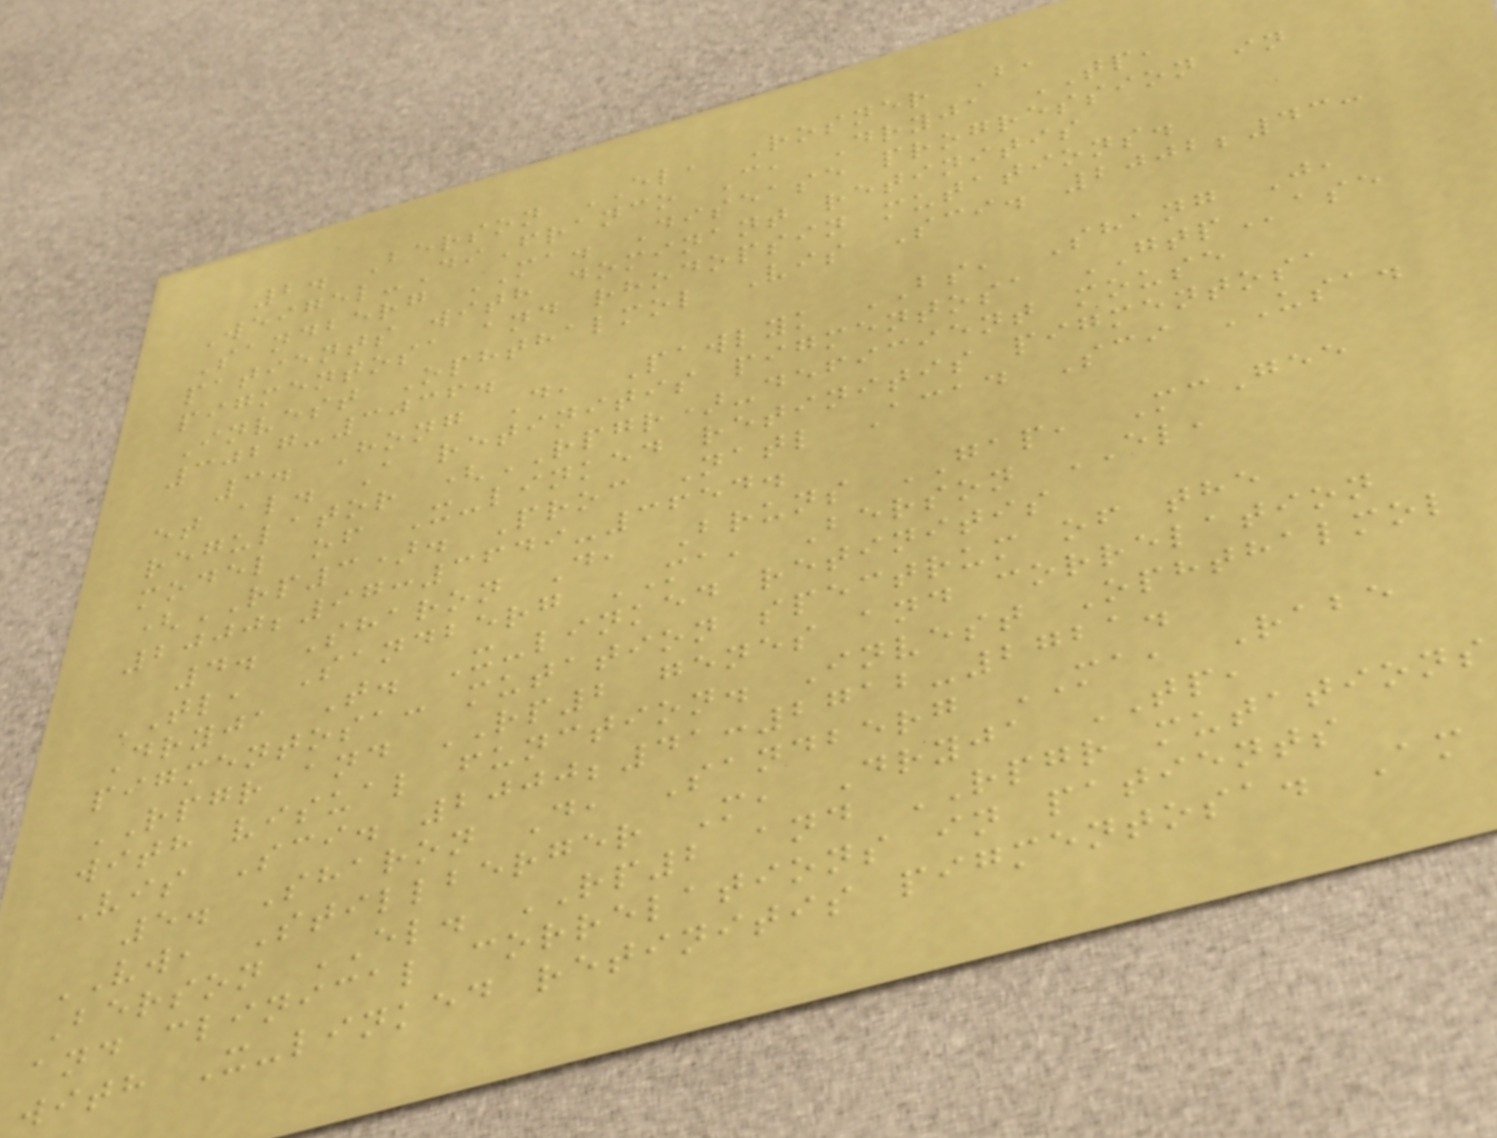2. Berson EL, Rosner B,
Weigel-DiFranco C, Dryja TP,
Sandberg MA. Disease progression in
patients with dominant retinitis
pigmentosa and rhodopsin mutations.
Invest Ophthalmol Vis Sci. 2002;43:
3027-3036.
3. Hong D, Pawlyk BS, Shang J,
et al. A retinitis pigmentosa GTPase
regulator (RPGR)-deficient mouse
model of X-linked retinitis pigmentosa
(RP3). Proc Natl Acad Sci USA.
2000;97:3649-3654.
4. Sharon D, Bruns GAP, McGee
TL, Sandberg MA, Berson EL,
Dryja T. X-linked retinitis
pigmentosa: mutation spectrum of the
RPGR and RP2 genes and correlation
with visual function. Invest Ophthalmol
Vis Sci. 2000;41:2712-2721.
5. Sharon D, Sandberg MA, Rabe
VW, Stillberger M, Dryja TP,
Berson EL. RP2 and RPGR mutations
and clinical correlations in patients
with X-linked retinitis pigmentosa. Am
